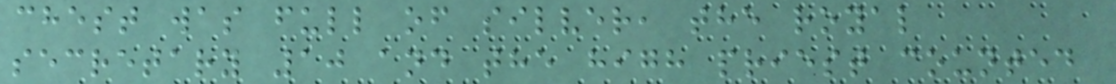chest was full of silver, the royal
secretary 10 and the high priest counted
